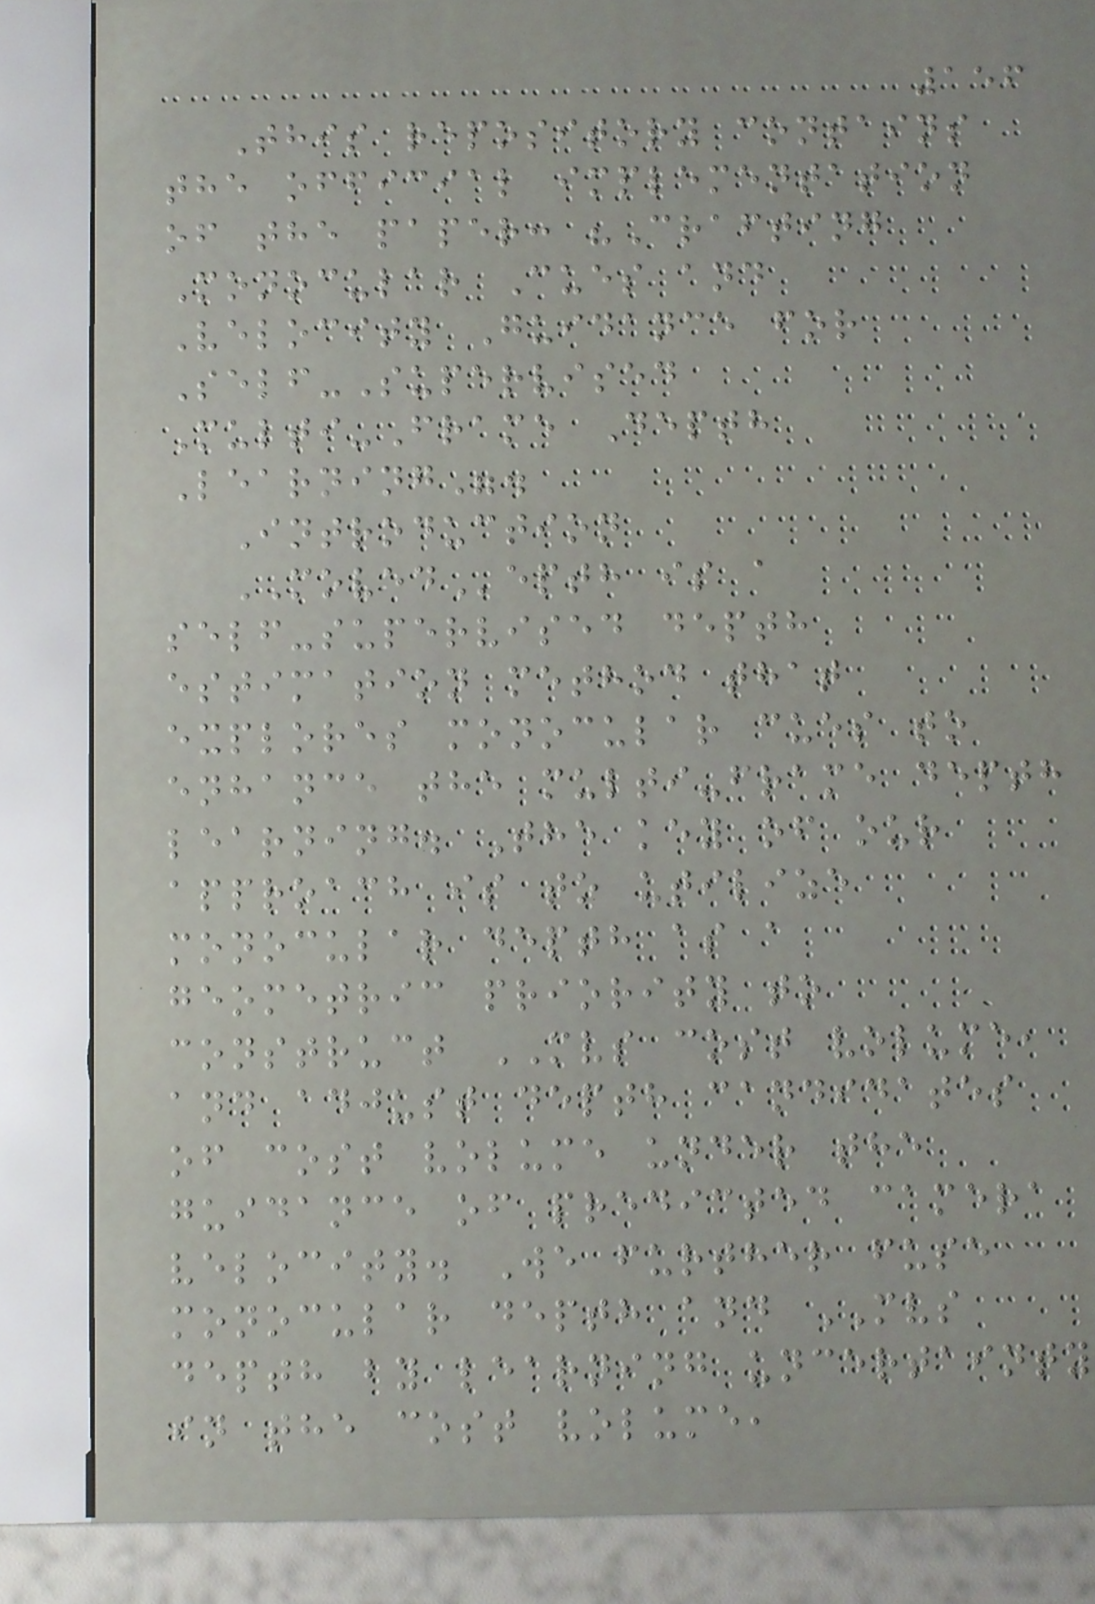156
This repository contains
the official implementation
of the paper: "Crafting
Monocular Cues and
Velocity Guidance for
Self-Supervised
Multi-Frame Depth
Learning".
Introduction
MOVEDepth is a
self-supervised depth
estimation method that
explores monocular cues to
enhance the multi-frame depth
learning. The key of our
approach is to utilize
monocular depth as a
geometric priority to
construct MVS cost volume,
and adjust depth candidates
of cost volume under the
guidance of predicted camera
velocity. We further fuse
monocular depth and MVS
depth by learning uncertainty
in the cost volume,
